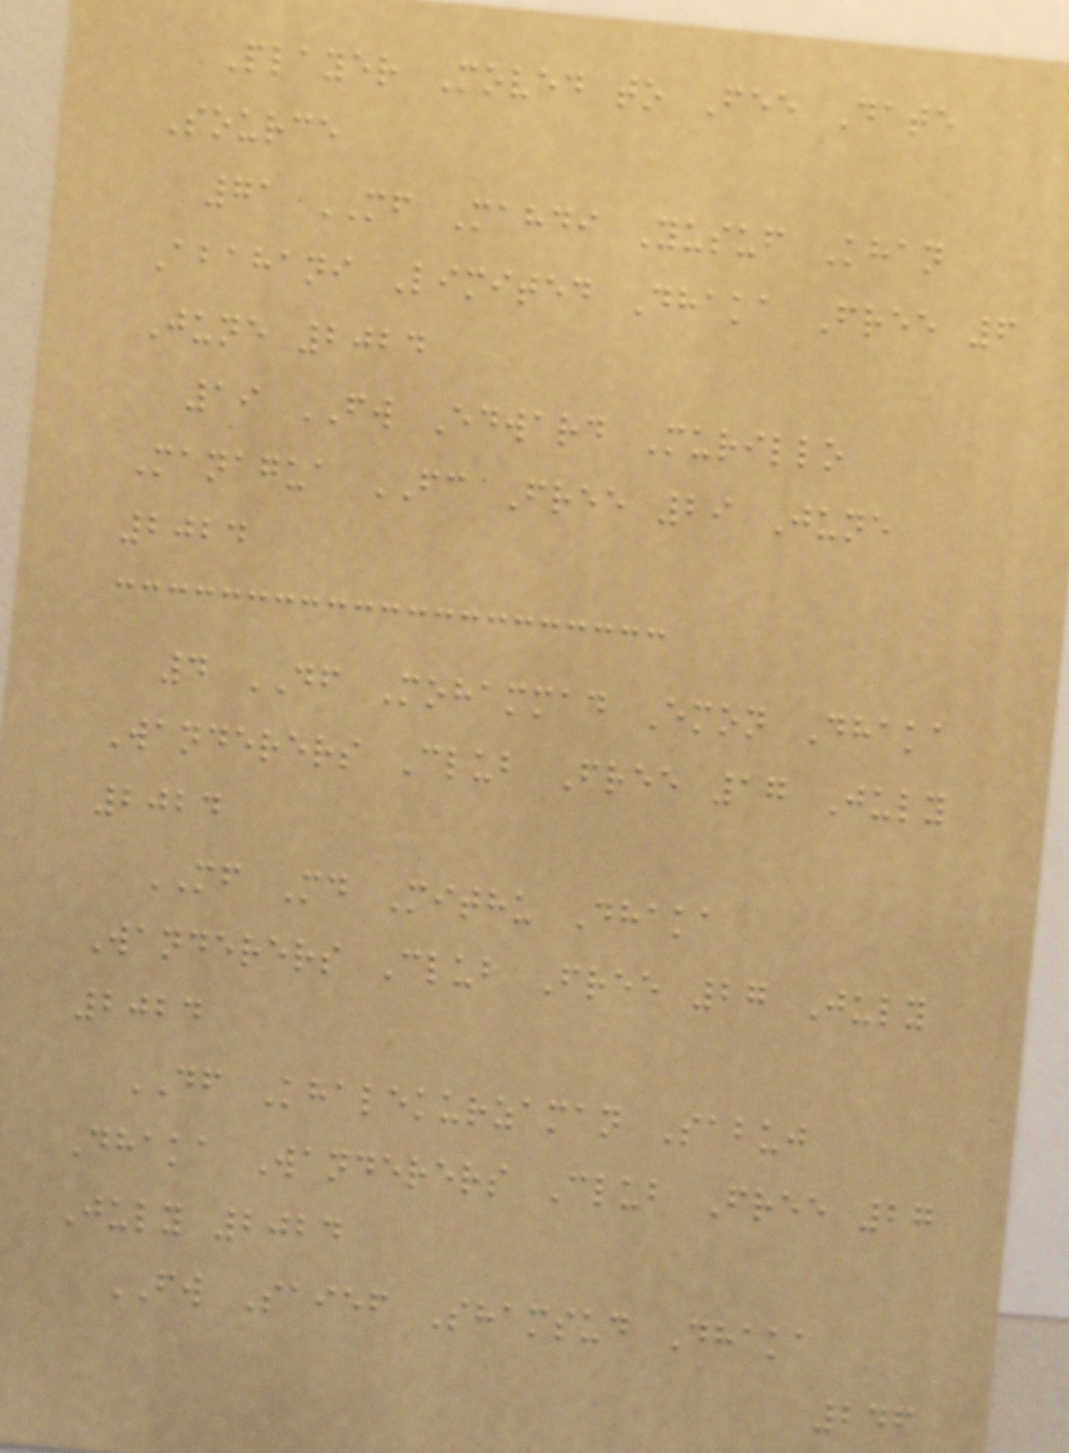Player Moved to Fee Date
Source
71 MF Mahdi Yusuf Khan
Abahani Limited Dhaka Free 6
June 2024
19 FW Edward Murillo
Managua FC Free 29 June
2024
4 DF Mohammad Emon Dhaka
Wanderers Club Free 17 July
2024
MF Md Mithu Dhaka
Wanderers Club Free 27 July
2024
DF Khalekurzaman Sabuj
Dhaka Wanderers Club Free 27
July 2024
FW Saief Shamsud Dhaka
246
